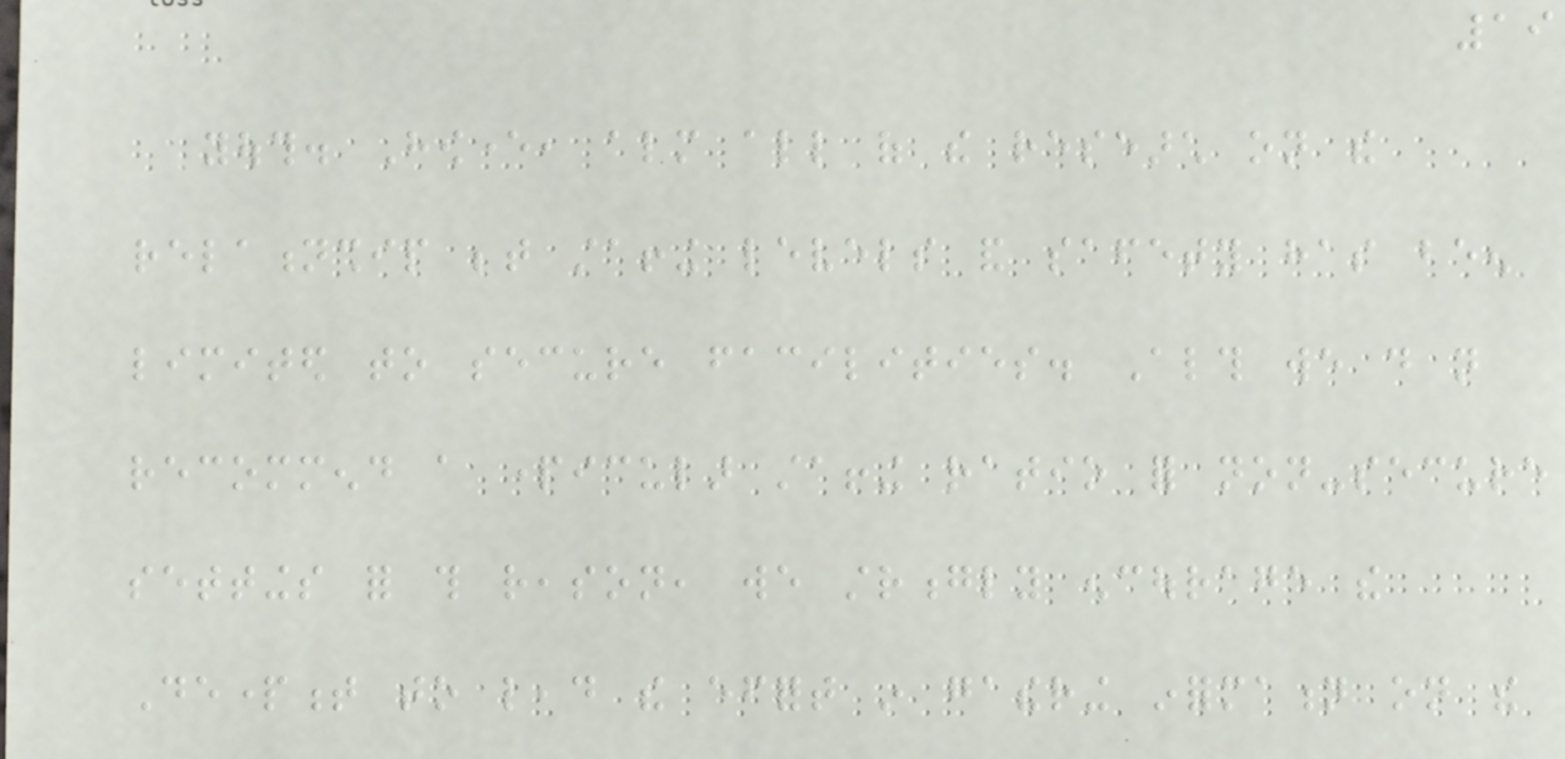19
youth. However, almost all of the research on the
relationship between staffing levels and safety has been
limited to secure facilities. Although we do not
recommend a particular staffing ratio for non-secure
settings for this reason, we strongly encourage the
Department to lead the effort in gathering information on the
